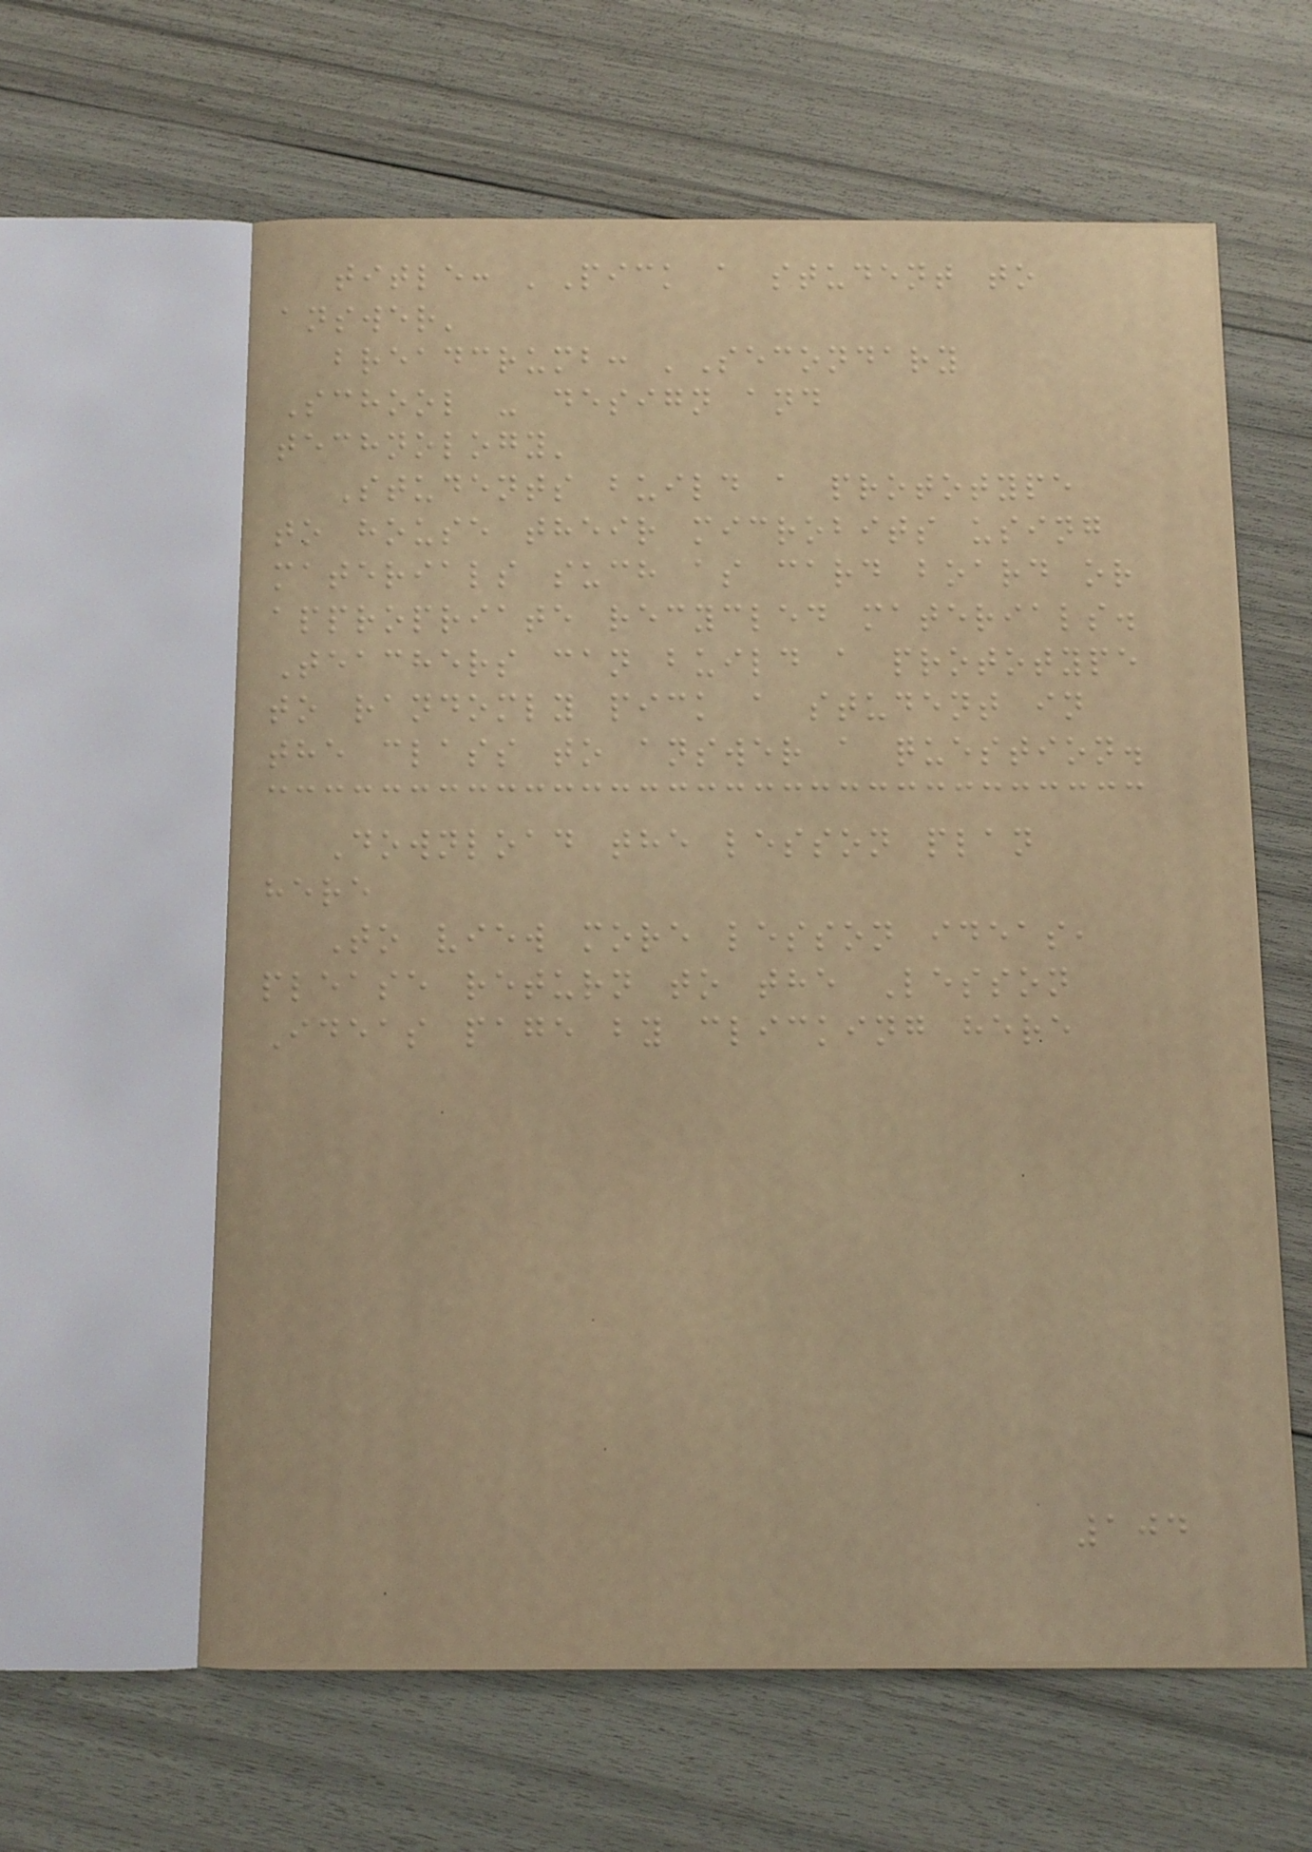title: 'Pick a student to
answer'
breadcrumb: 'Secondary
School - design and
technology'
Students build a prototype
to house their microbits using
materials such as card board or
appropriate recycled materials.
Teachers can build a prototype
to randomly pick a student in
the class to answer a question.
Download the lesson plan
here
To view more lesson ideas,
please return to the Lesson
Ideas page by clicking here
104
